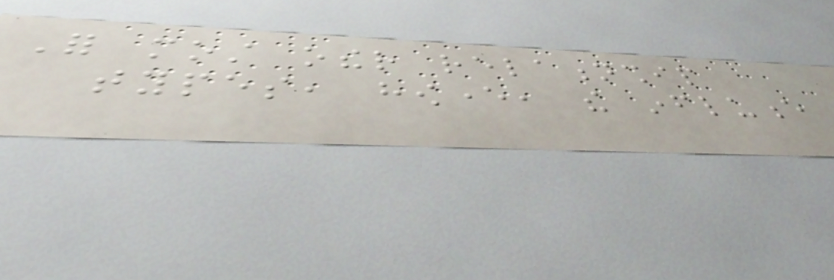For most other relationship
types, however, the influence
